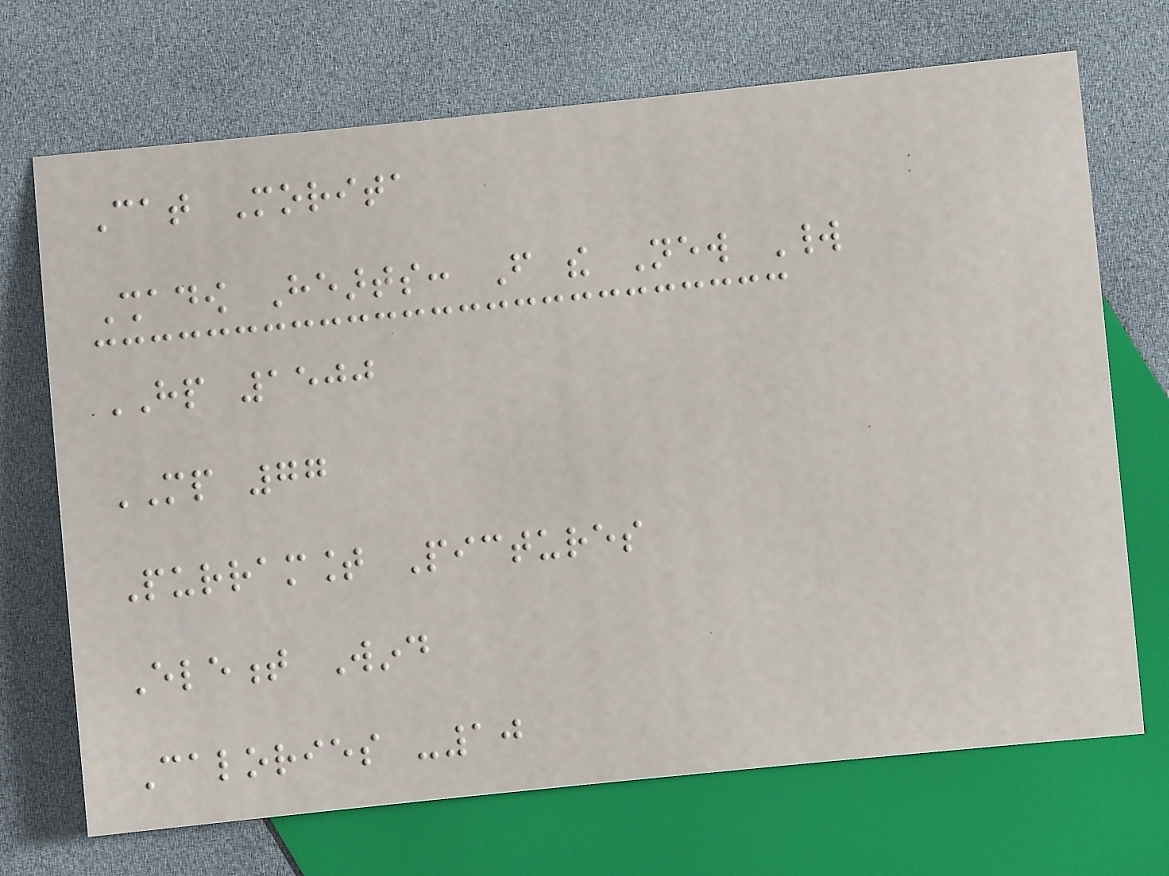Cat Morita
Shadow Hearts: From the New World
HP 1500
MP 77
Purramount Pictures
Element Wind
Calories -10
